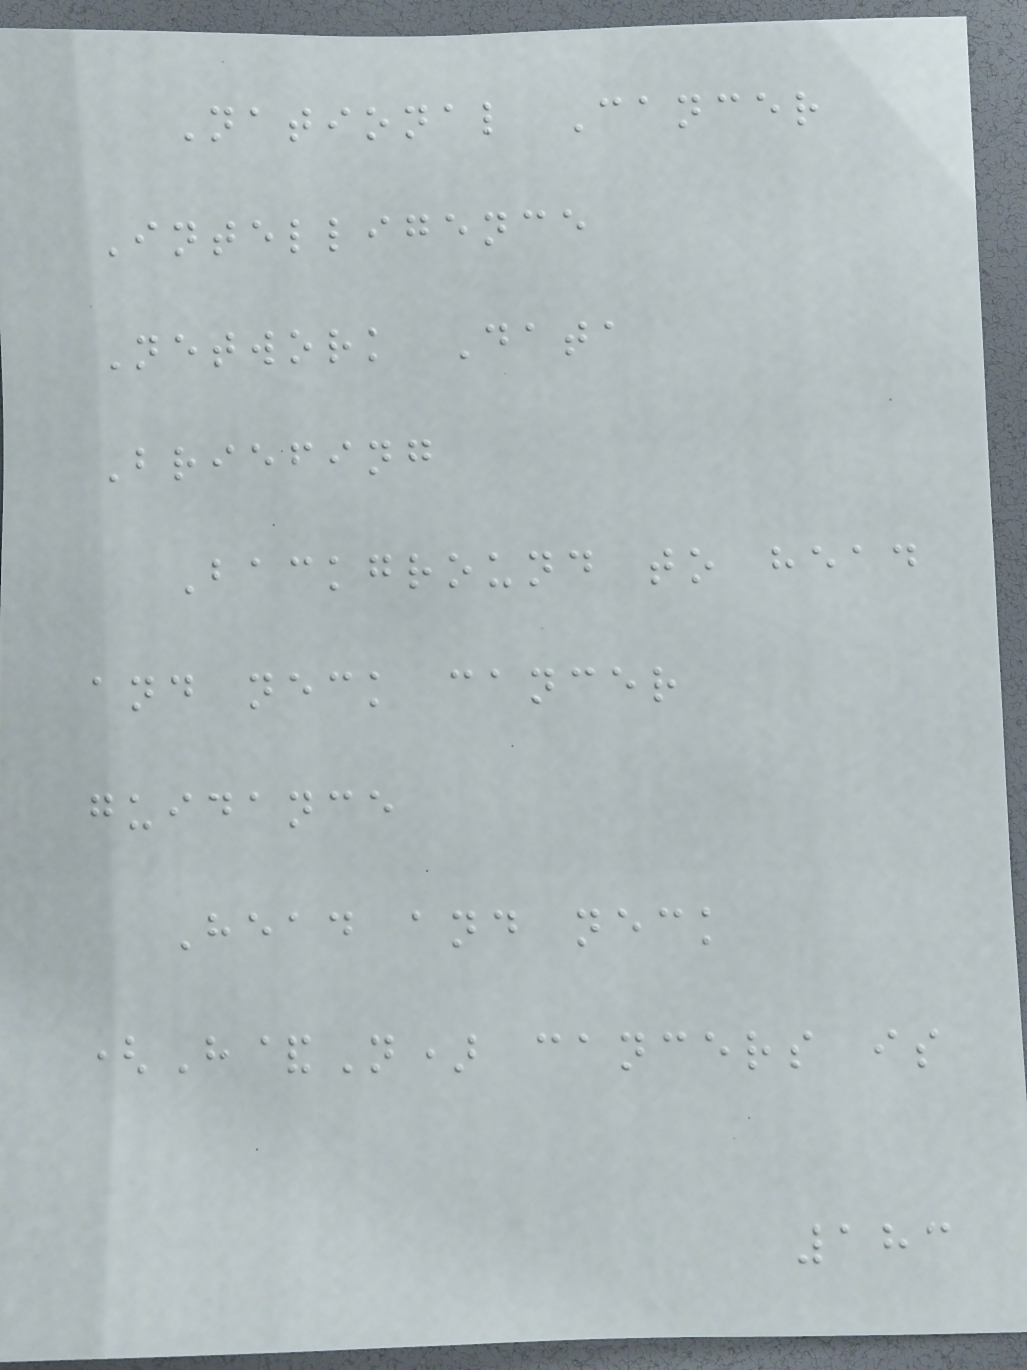National Cancer
Intelligence
Network Data
Briefing
Background to head
and neck cancer
guidance
Head and neck
(H&N) cancers is
183
